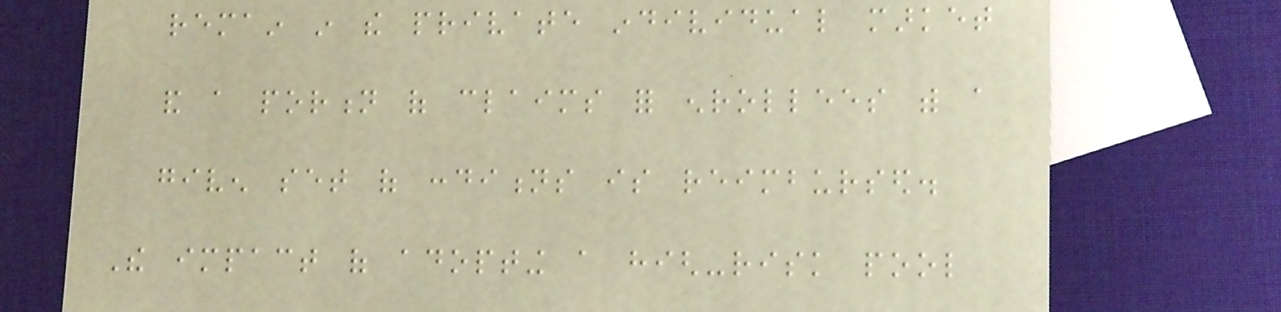remain in the private individual market
and a portion of claims for enrollees with a
given set of conditions is reimbursed.
The impact of adopting a high-risk pool
